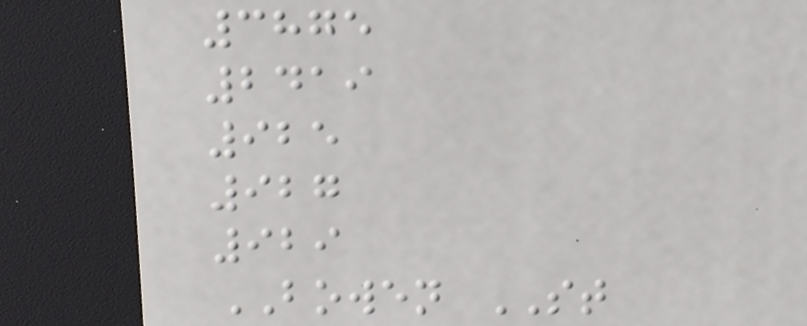3875
2419
925
927
929
BOWEN ST
